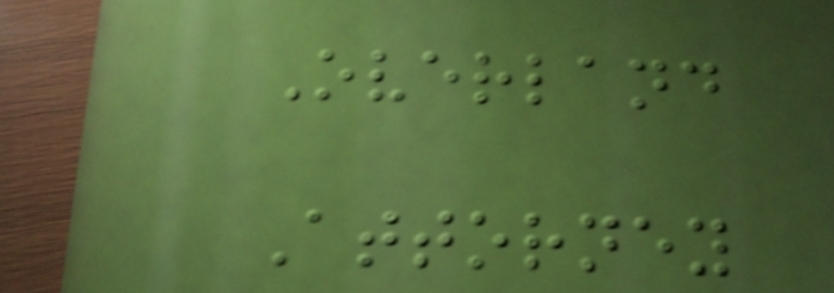Overland
Attorney
